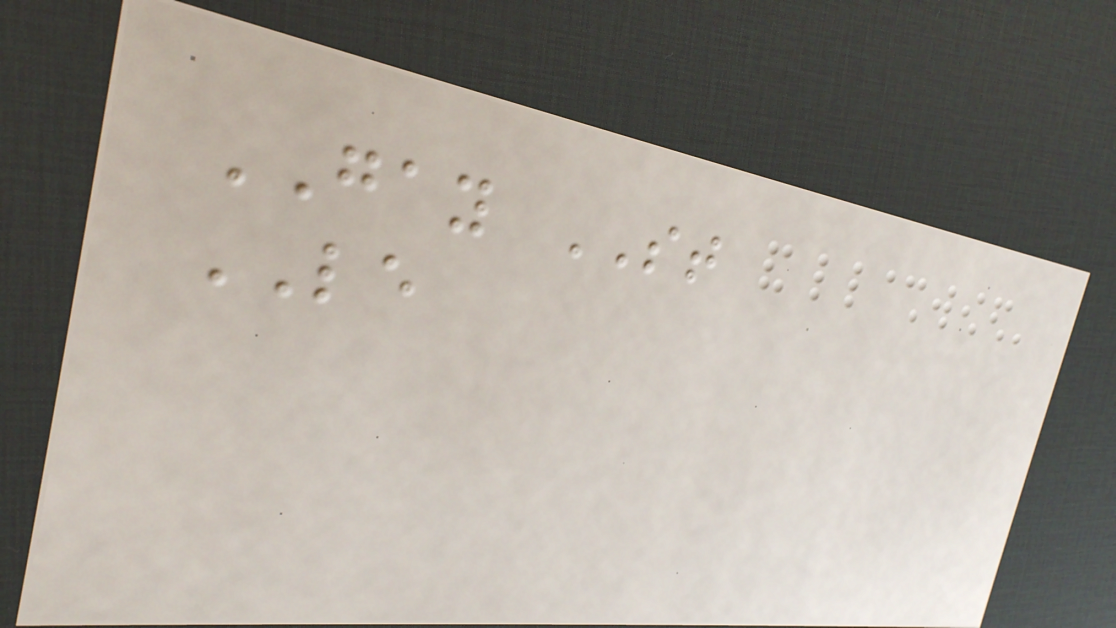GAY ST
LE
